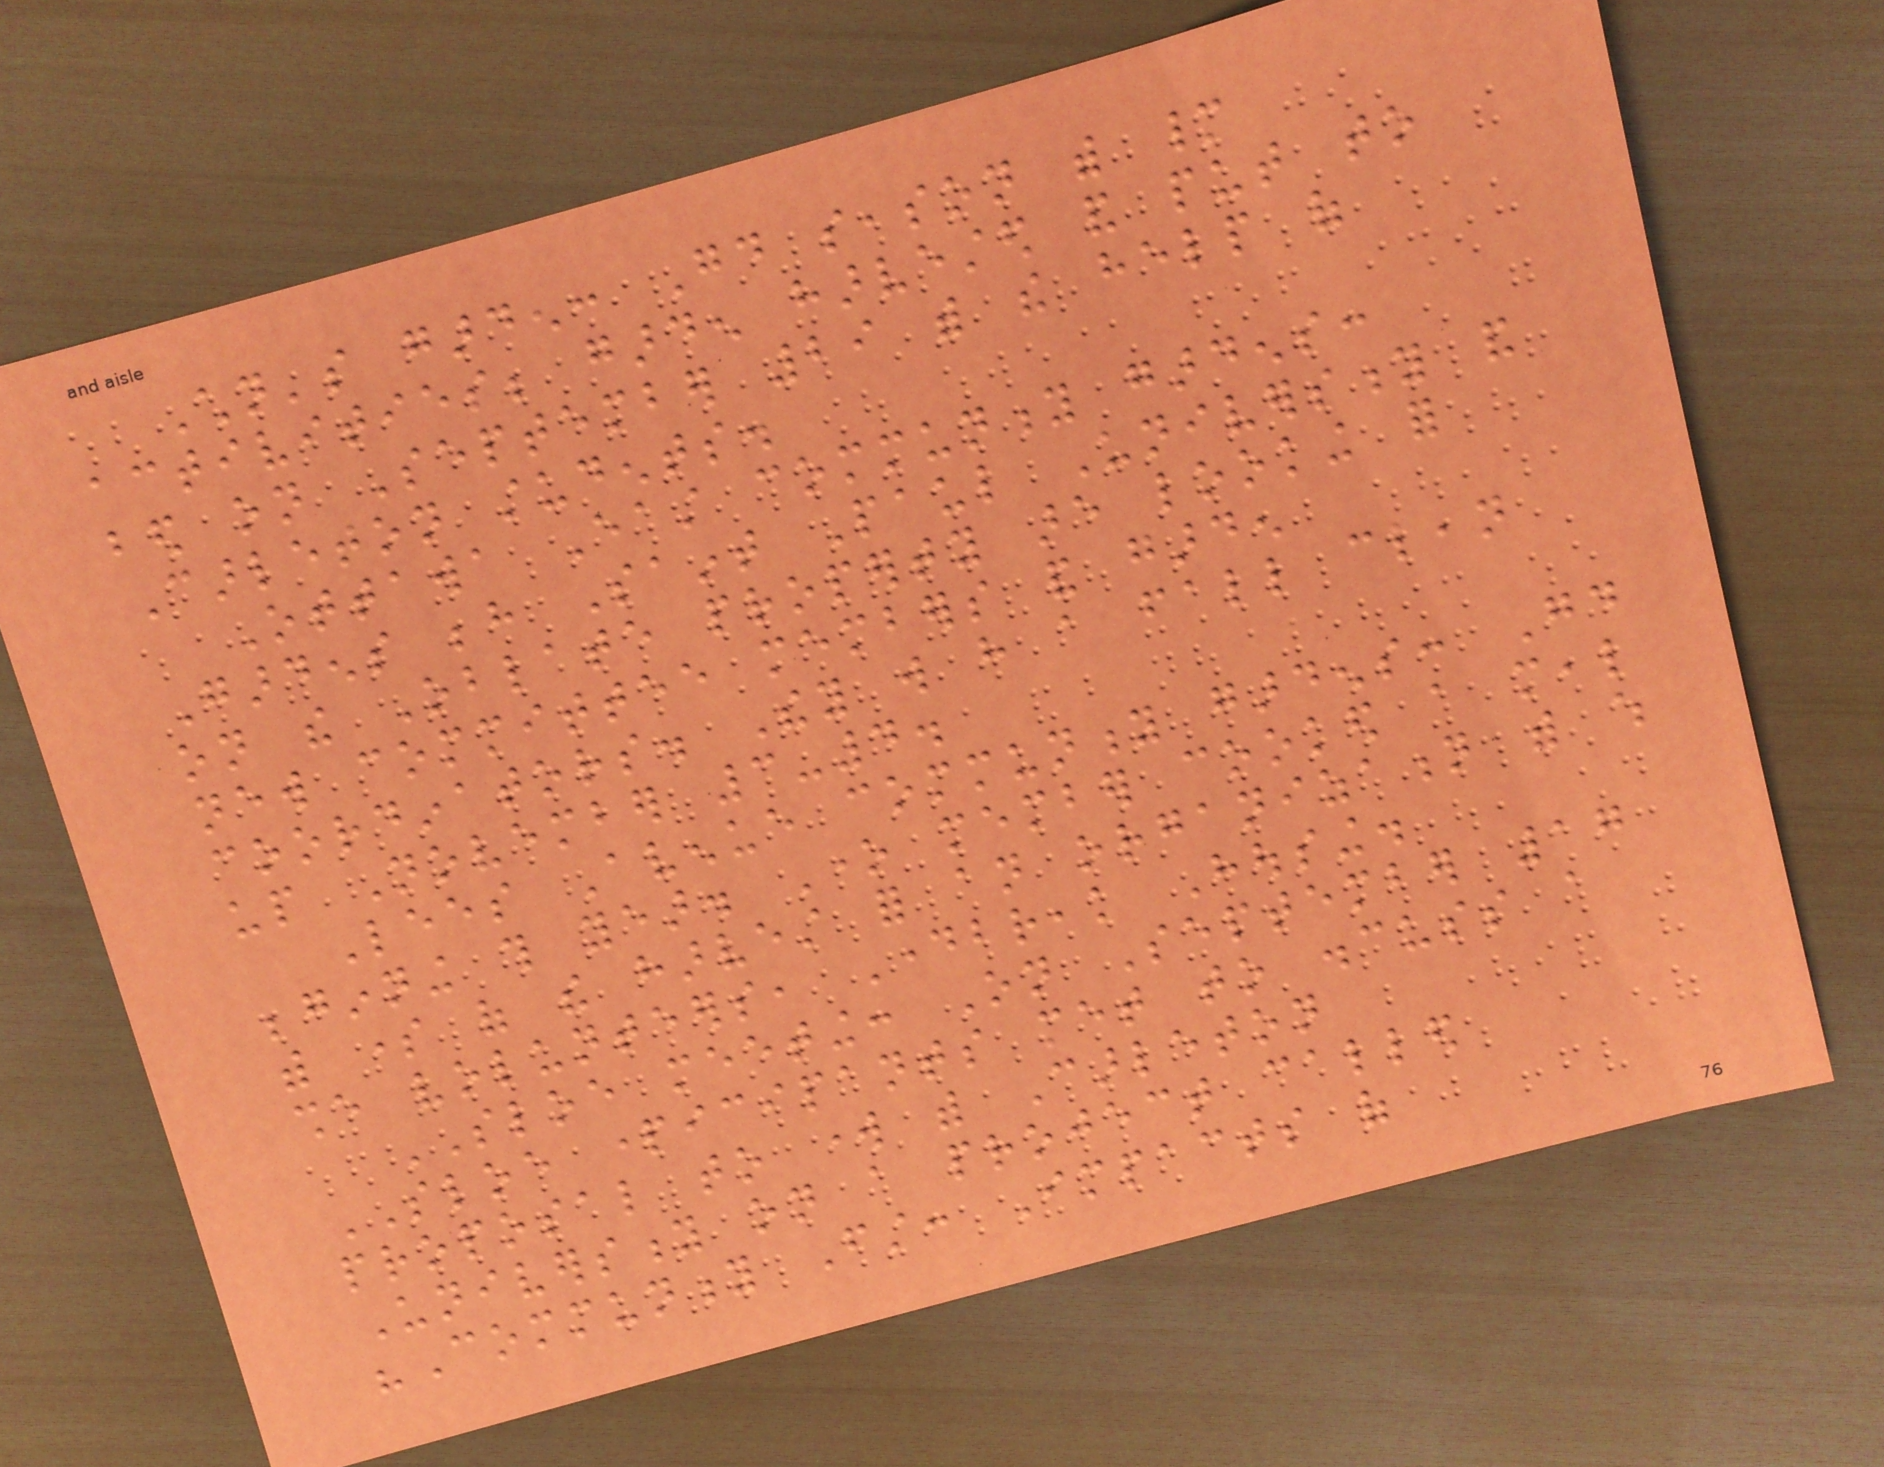Children's garden: Good season with many
activities; garden harvested and put to
bed on September 29 with the help of
Carleton students.
Ottawa East community gardens:
Gardens behind Saint Paul University and
on the Oblate property are looking for
new committee members and garden
coordinators. They will have a fall clean
up November 3-4.
Lees Avenue community gardens: Good
beginning this year. One member cooked a meal
with some of the harvest for an organization with which
she volunteers, Daybreak Housing.
SLOE meeting: On September 17
SLOE participants met to discuss a
proposal to work with Carleton
University on a project called
"Community First: Impacts of
